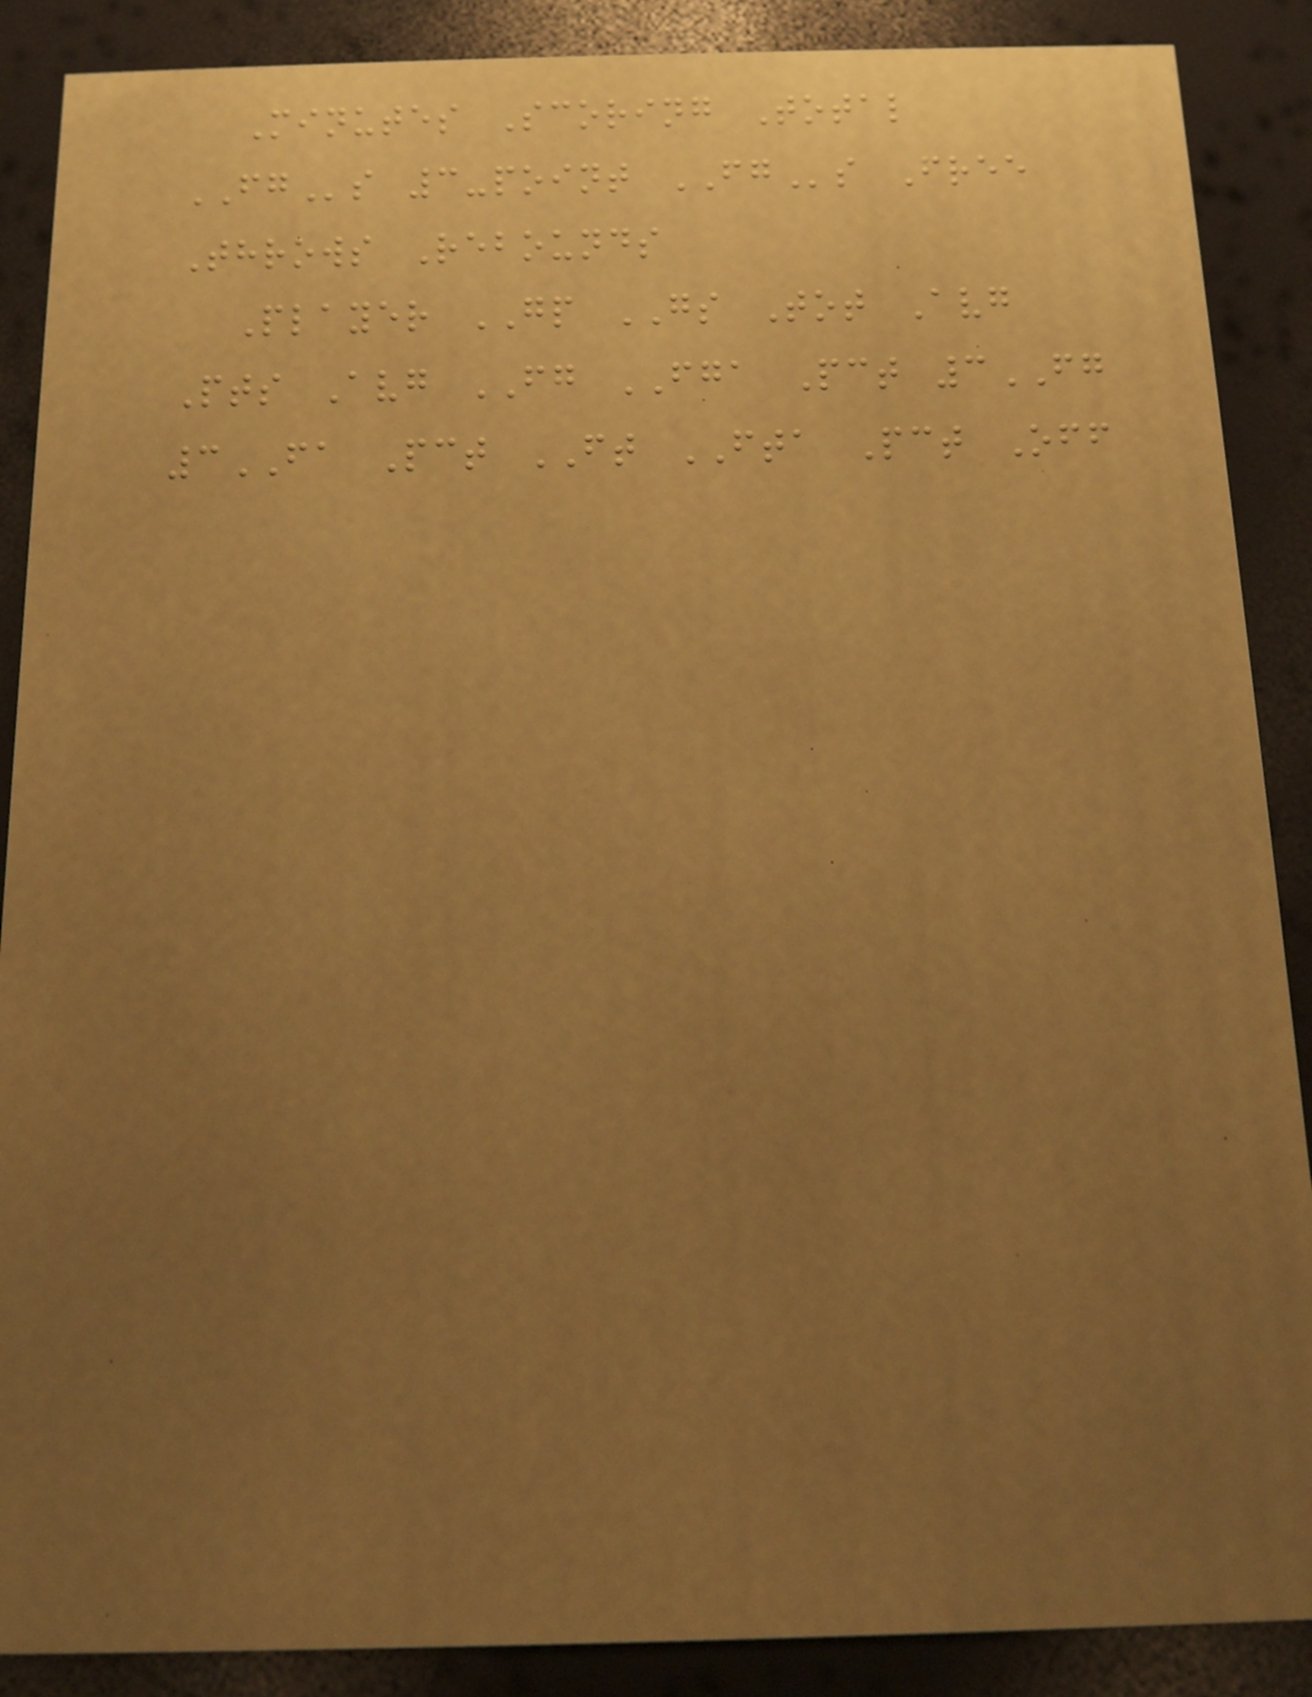Minutes Scoring Total
FGs 3-point FGs Free
Throws Rebounds
Player GP GS Tot Avg
Pts Avg FG FGA Pct 3FG
3FA Pct FT FTA Pct Off
